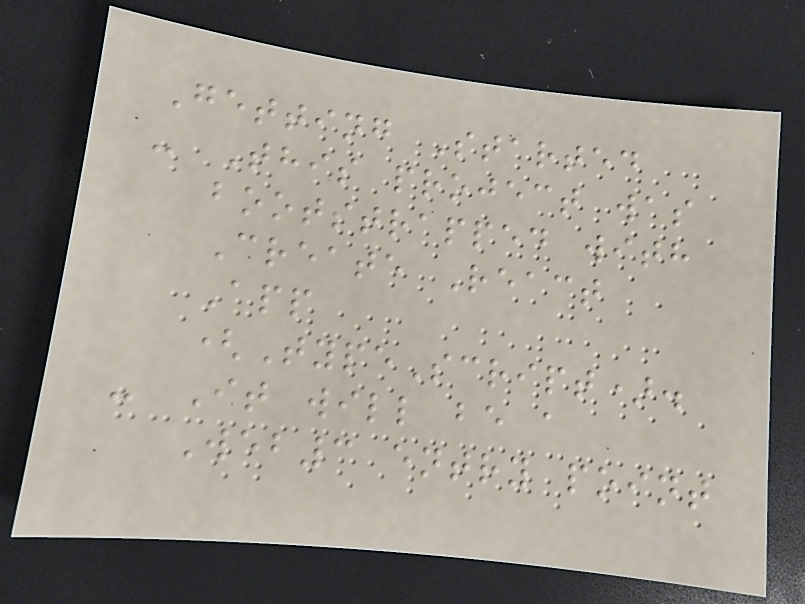Getting Started
- This project was
bootstrapped with
Create React
App
(TypeScript).
- It will be a
Web3 entry point
